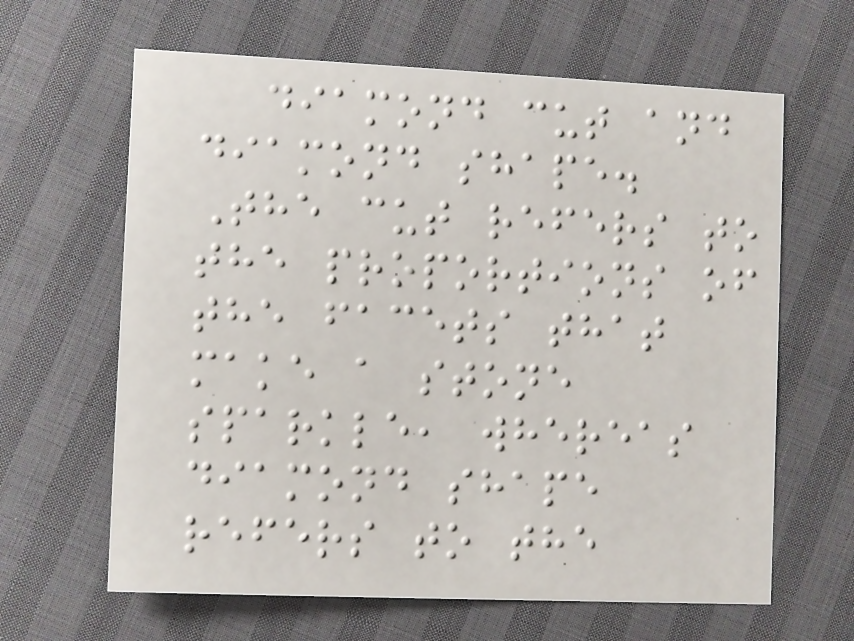diamond cut and
diamond shape.
The cut refers to
the proportions of
the facets that
make a stone
sparkle, whereas
diamond shape
refers to the
